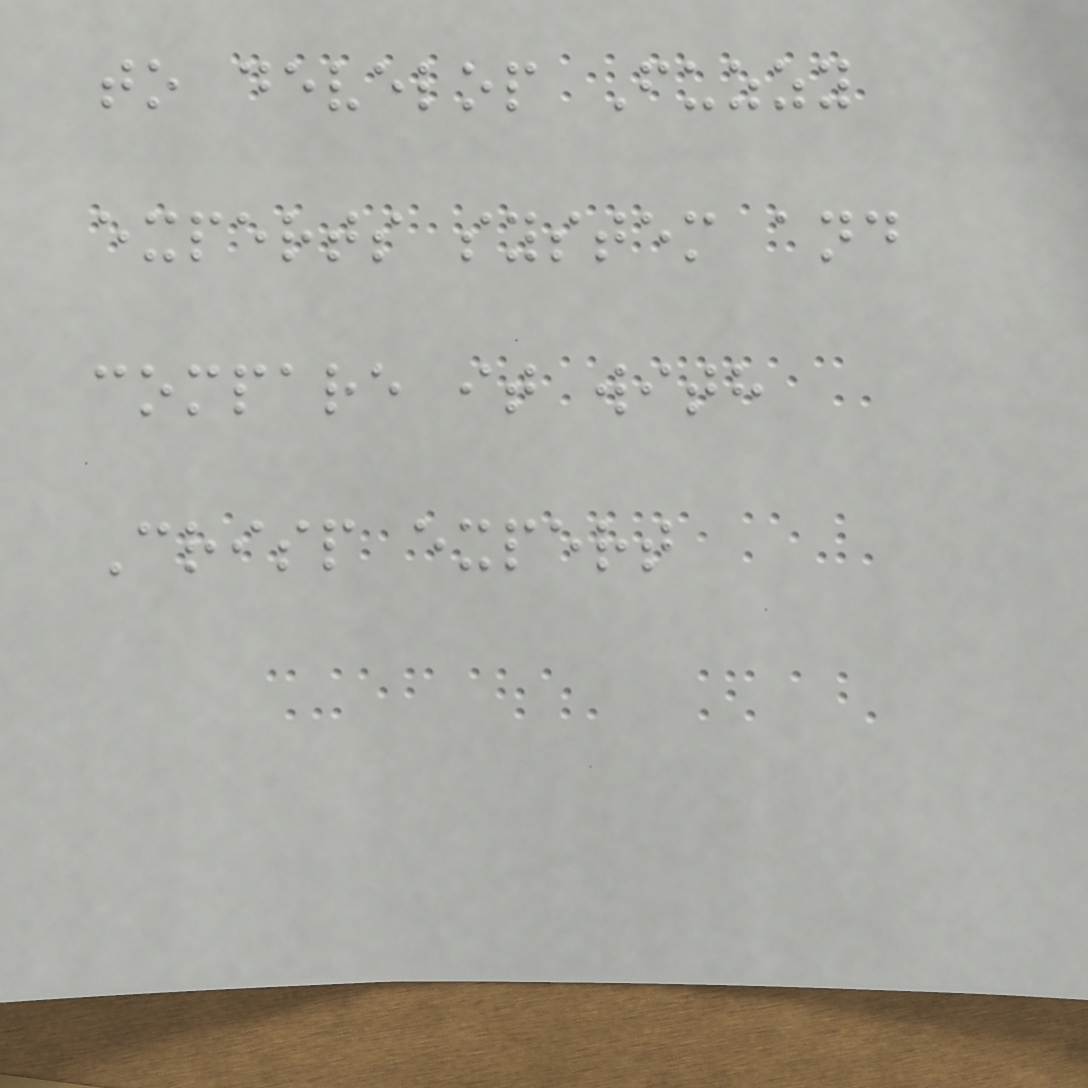to develop Fuzzy
experts system and
compare it with
Crisp expert
